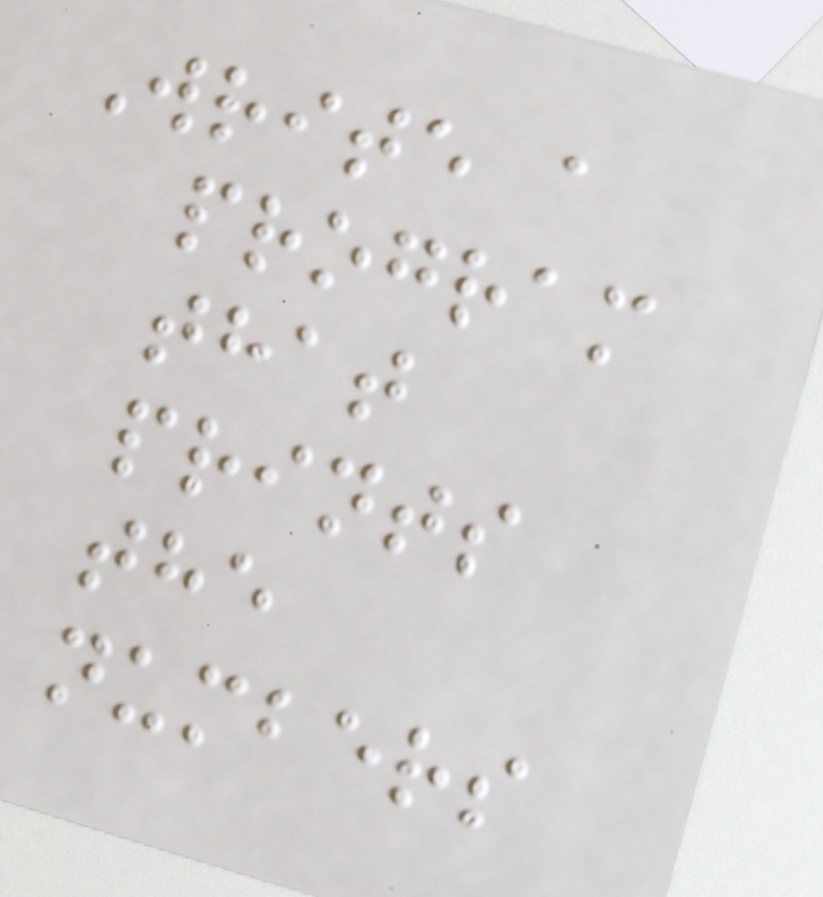Write a
program
that
prints
the
numbers
